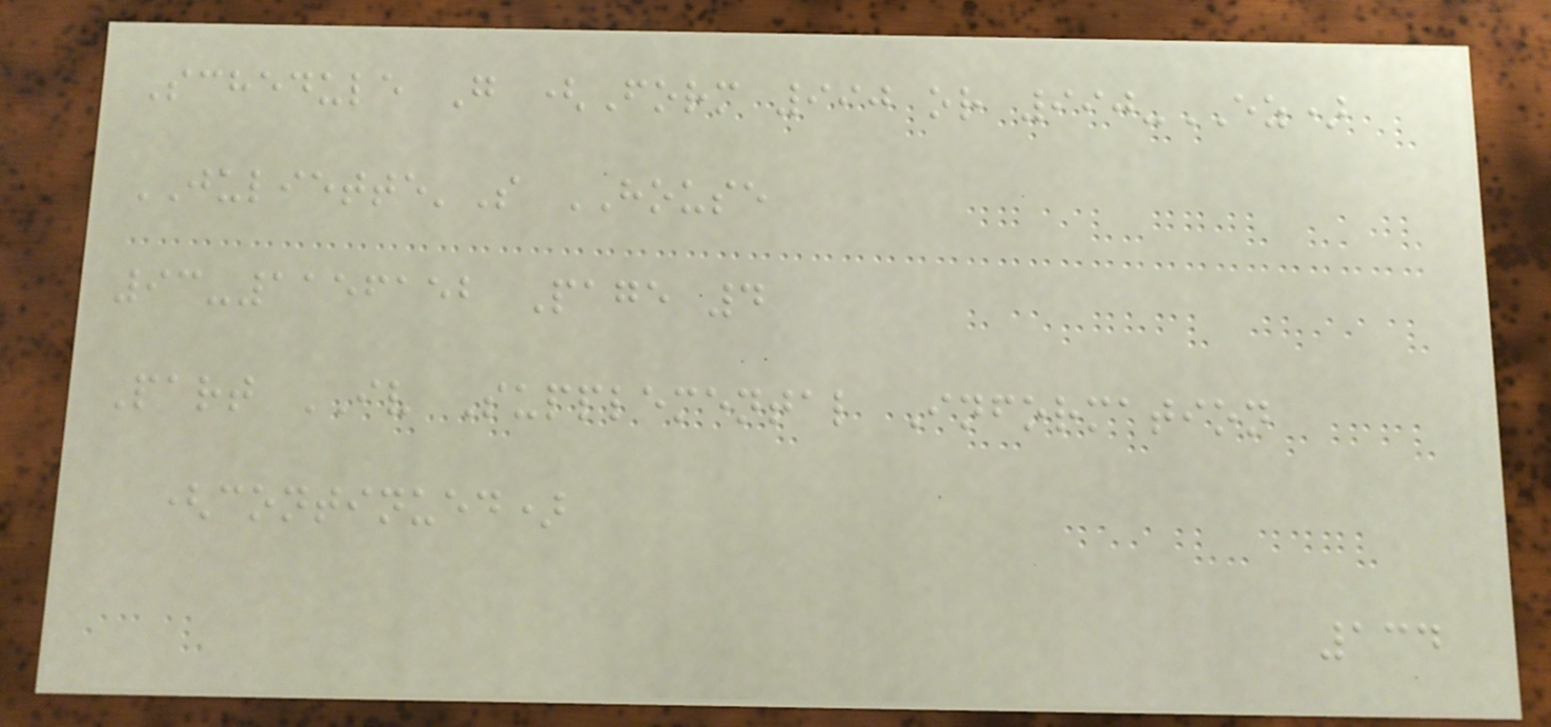Schedule G (Form 990 or 990-EZ)
JULIETTE'S HOUSE
93-1156152 Page 4
Part IV Supplemental Information
(continued)
134
